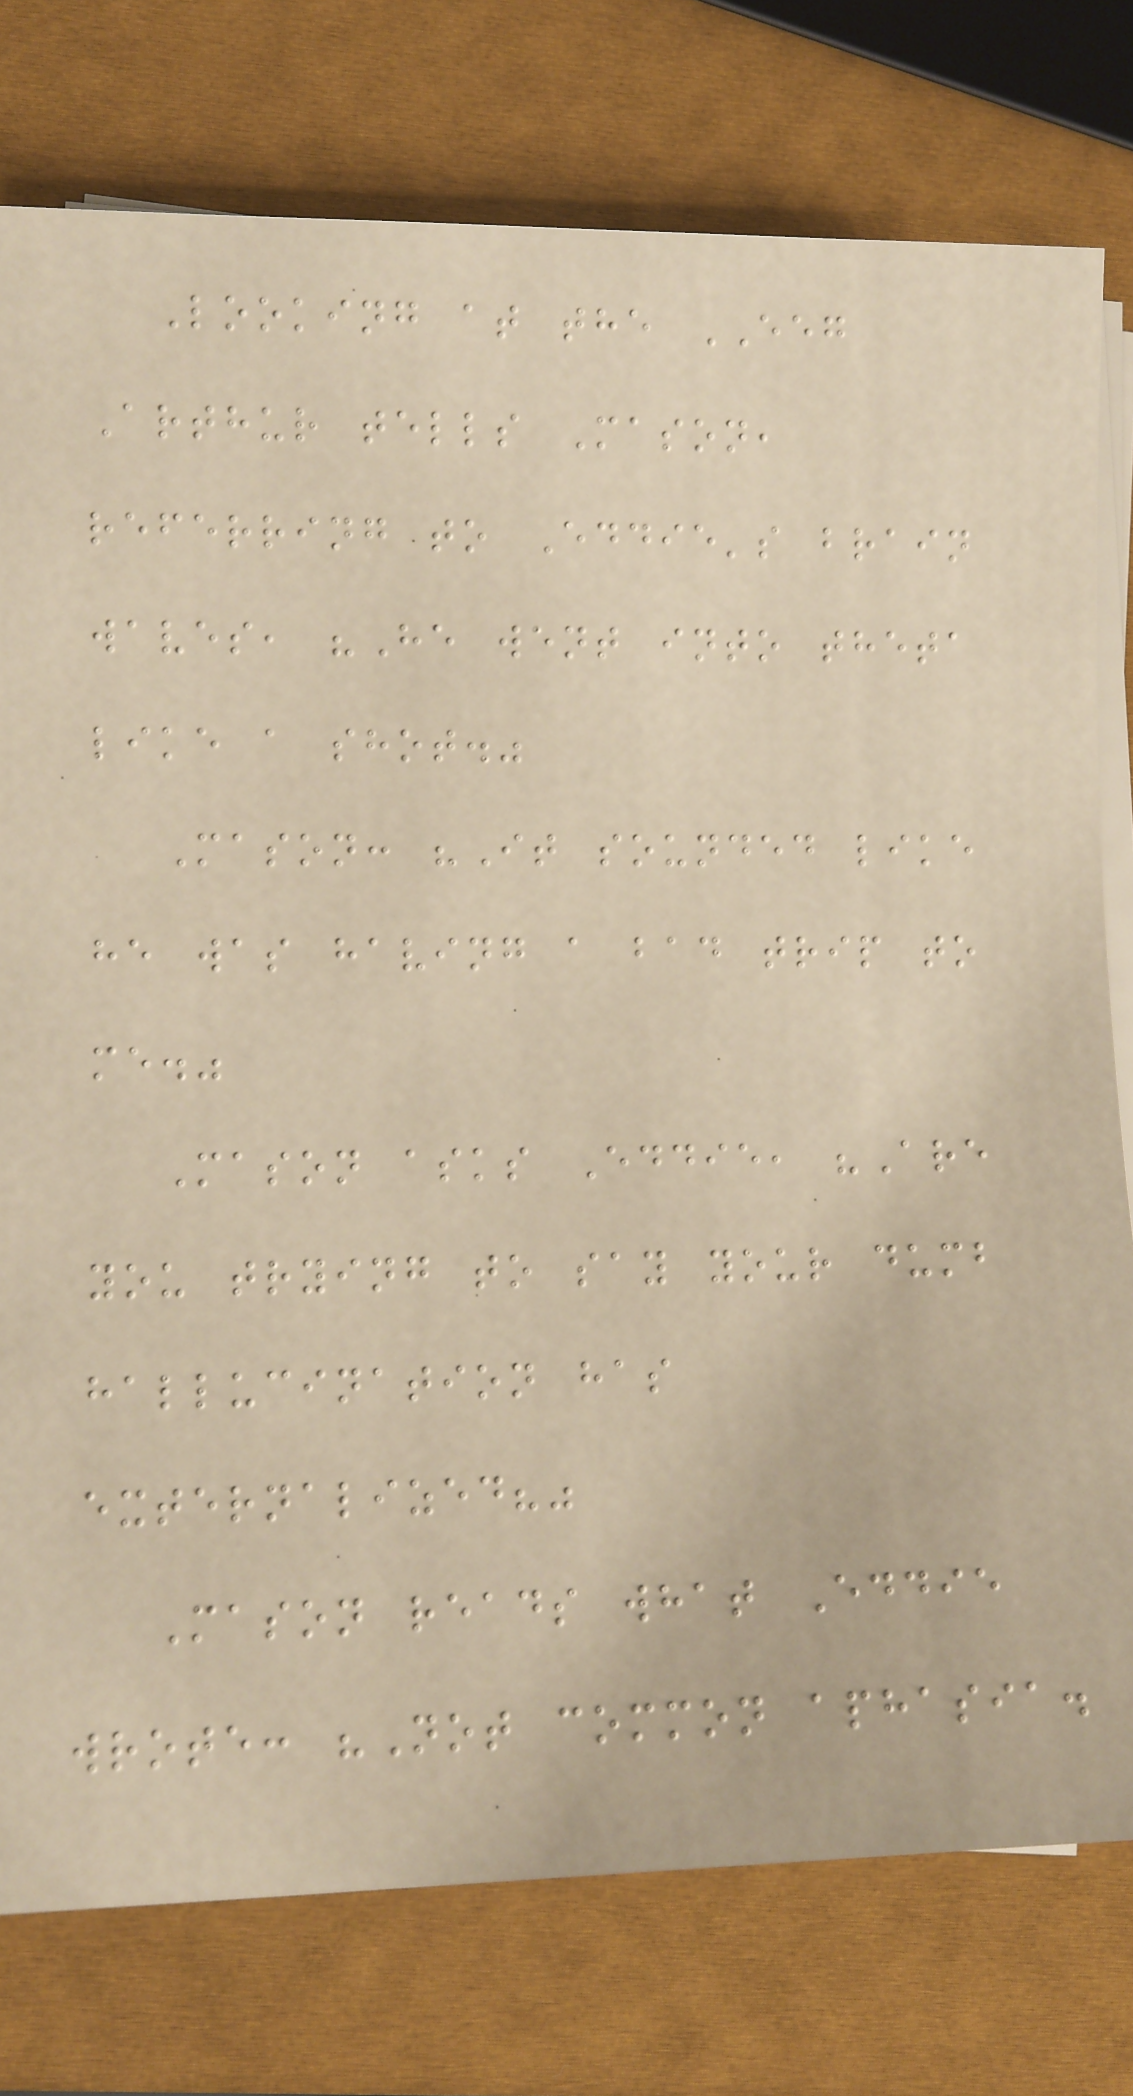Looking at the EEG
Arthur tells Mason,
referring to Eddie's brain
waves, "He went into theta
like a shot."
Mason: "It sounded like
he was having a bad trip to
me."
Mason asks Eddie, "Are
you trying to say your dumb
hallucination has
externalized?"
Mason reads what Eddie
wrote: "Not common aphasia.
